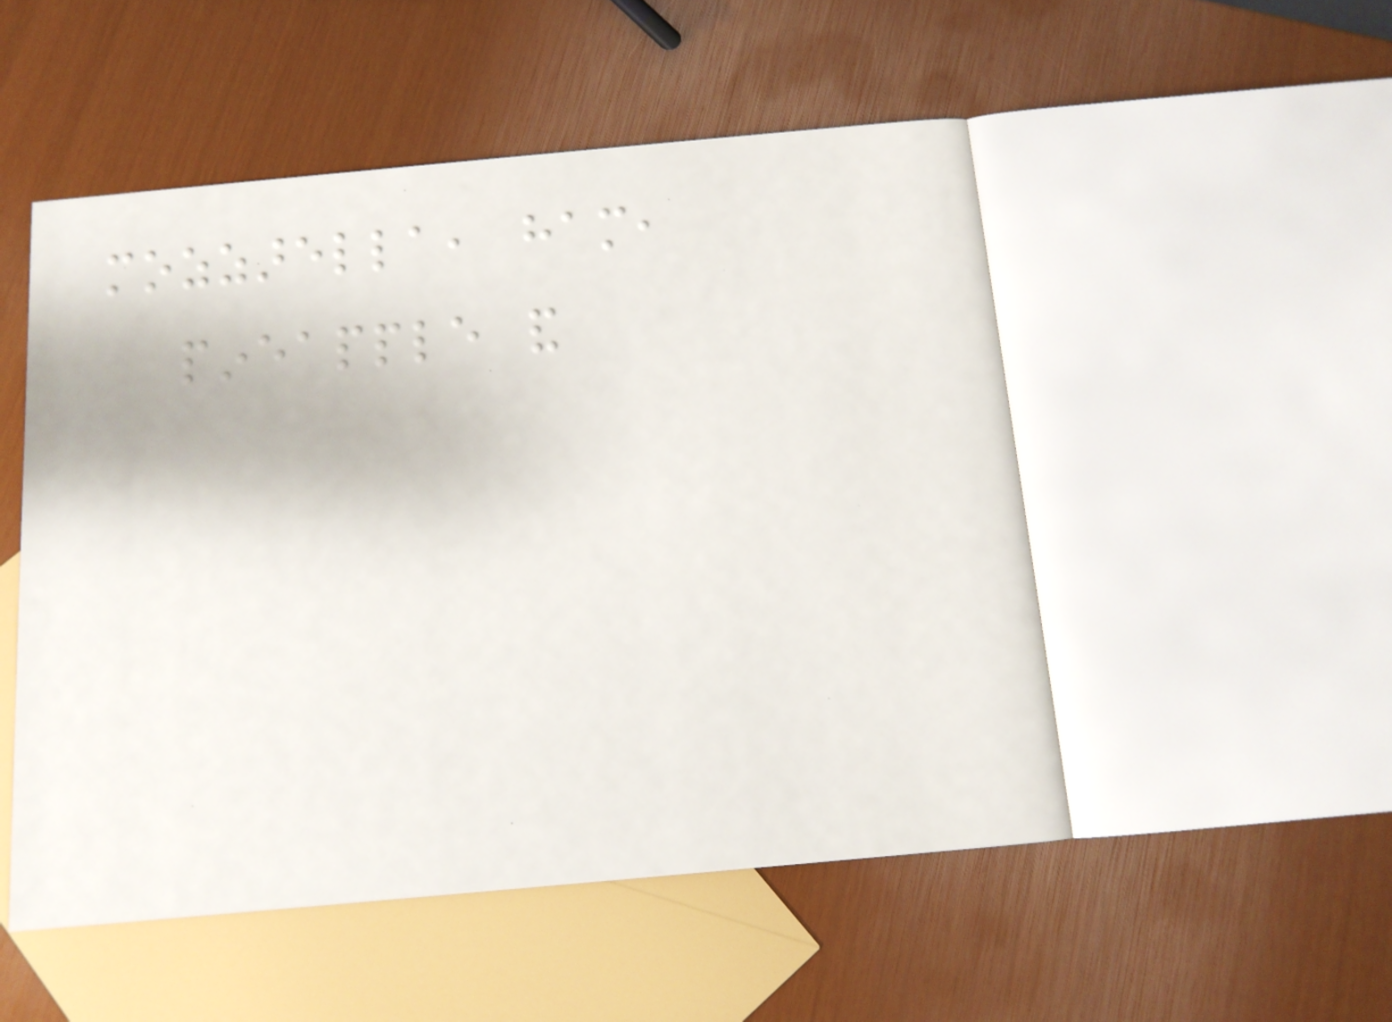mozzarella, ham,
pineapple and
